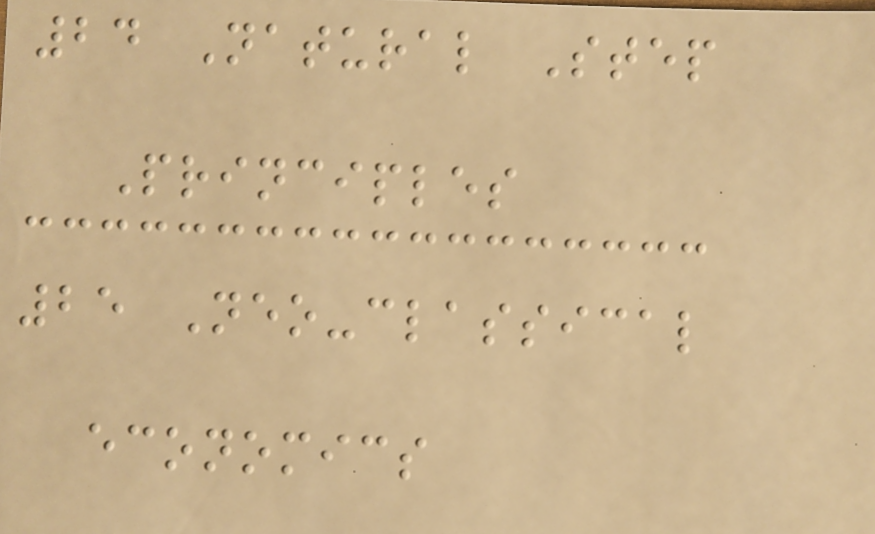24 Natural Step
Principles
25 Neo-classical
economics
